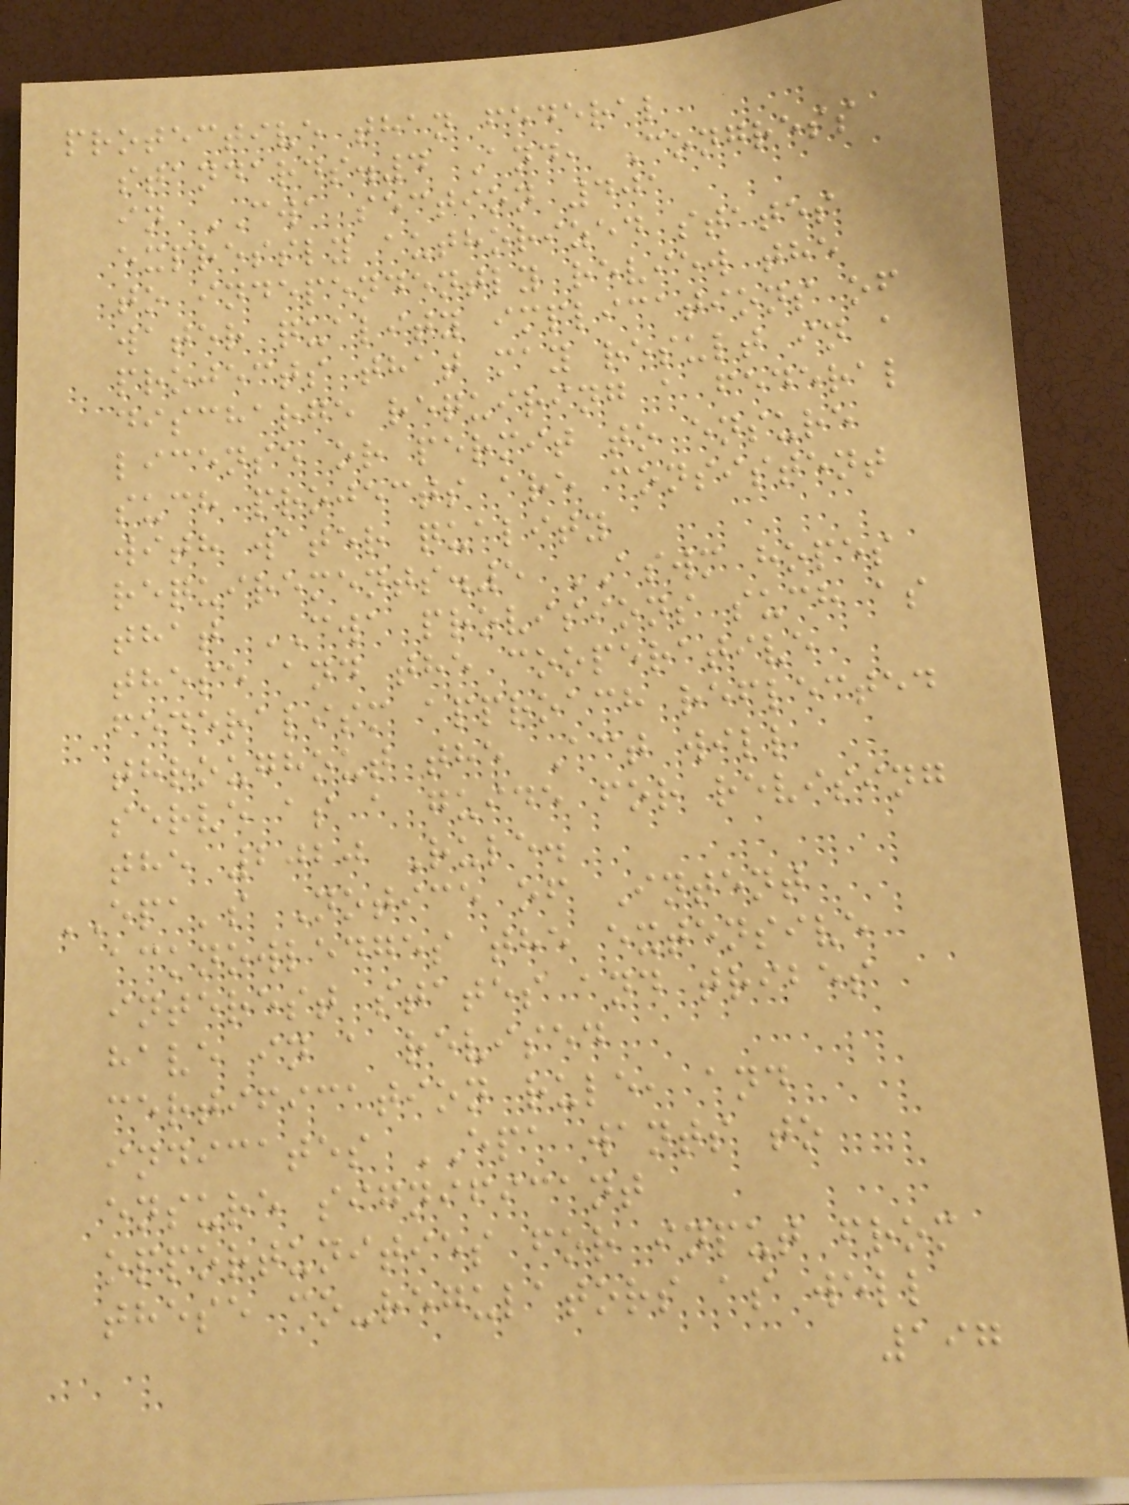protective than federal
standards.4 And, Congress
in CWA section 401
expressly authorized states
to independently review the
water quality implications of
projects that may result in a
discharge requiring a federal
license or permit to ensure
such projects are consistent
with water quality
requirements.5 ASWM hopes
that CWA provisions such as
these and the cooperative
federalism approach reflected
throughout the Act will
serve as a guide for revising
the 2020 Rule.
EPA's Notice of Intent
acknowledges the extensive
interest states and tribes
have in a revised
certification rule, and
indicates EPA wants to
ensure significant
opportunities for input from
these co-regulators as well
197
